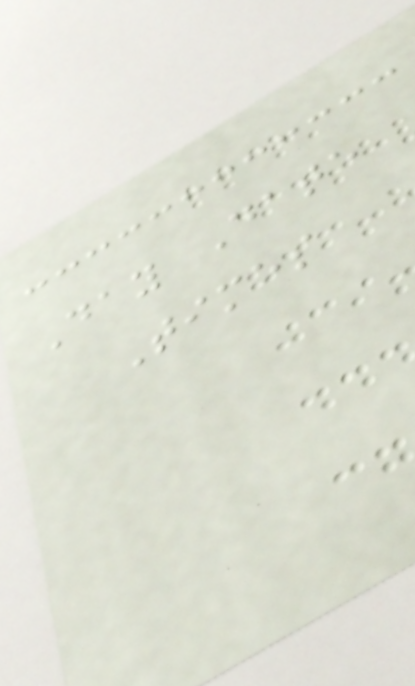Day Date
Times
